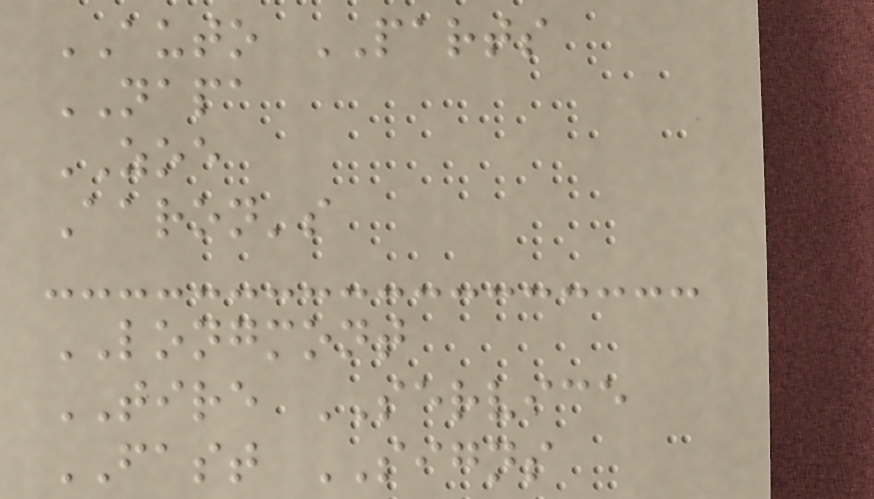AUTO PARTS
NAPA
ZOE
Aaron's
LONGMONT
TIRE SERVICE
FAST SIGNS
